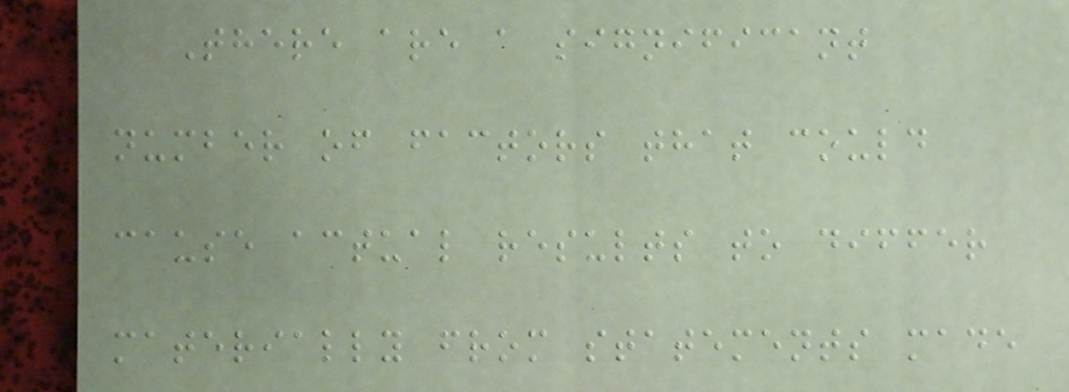There are a significant
number of factors that could
cause actual results to differ
materially from statements made
